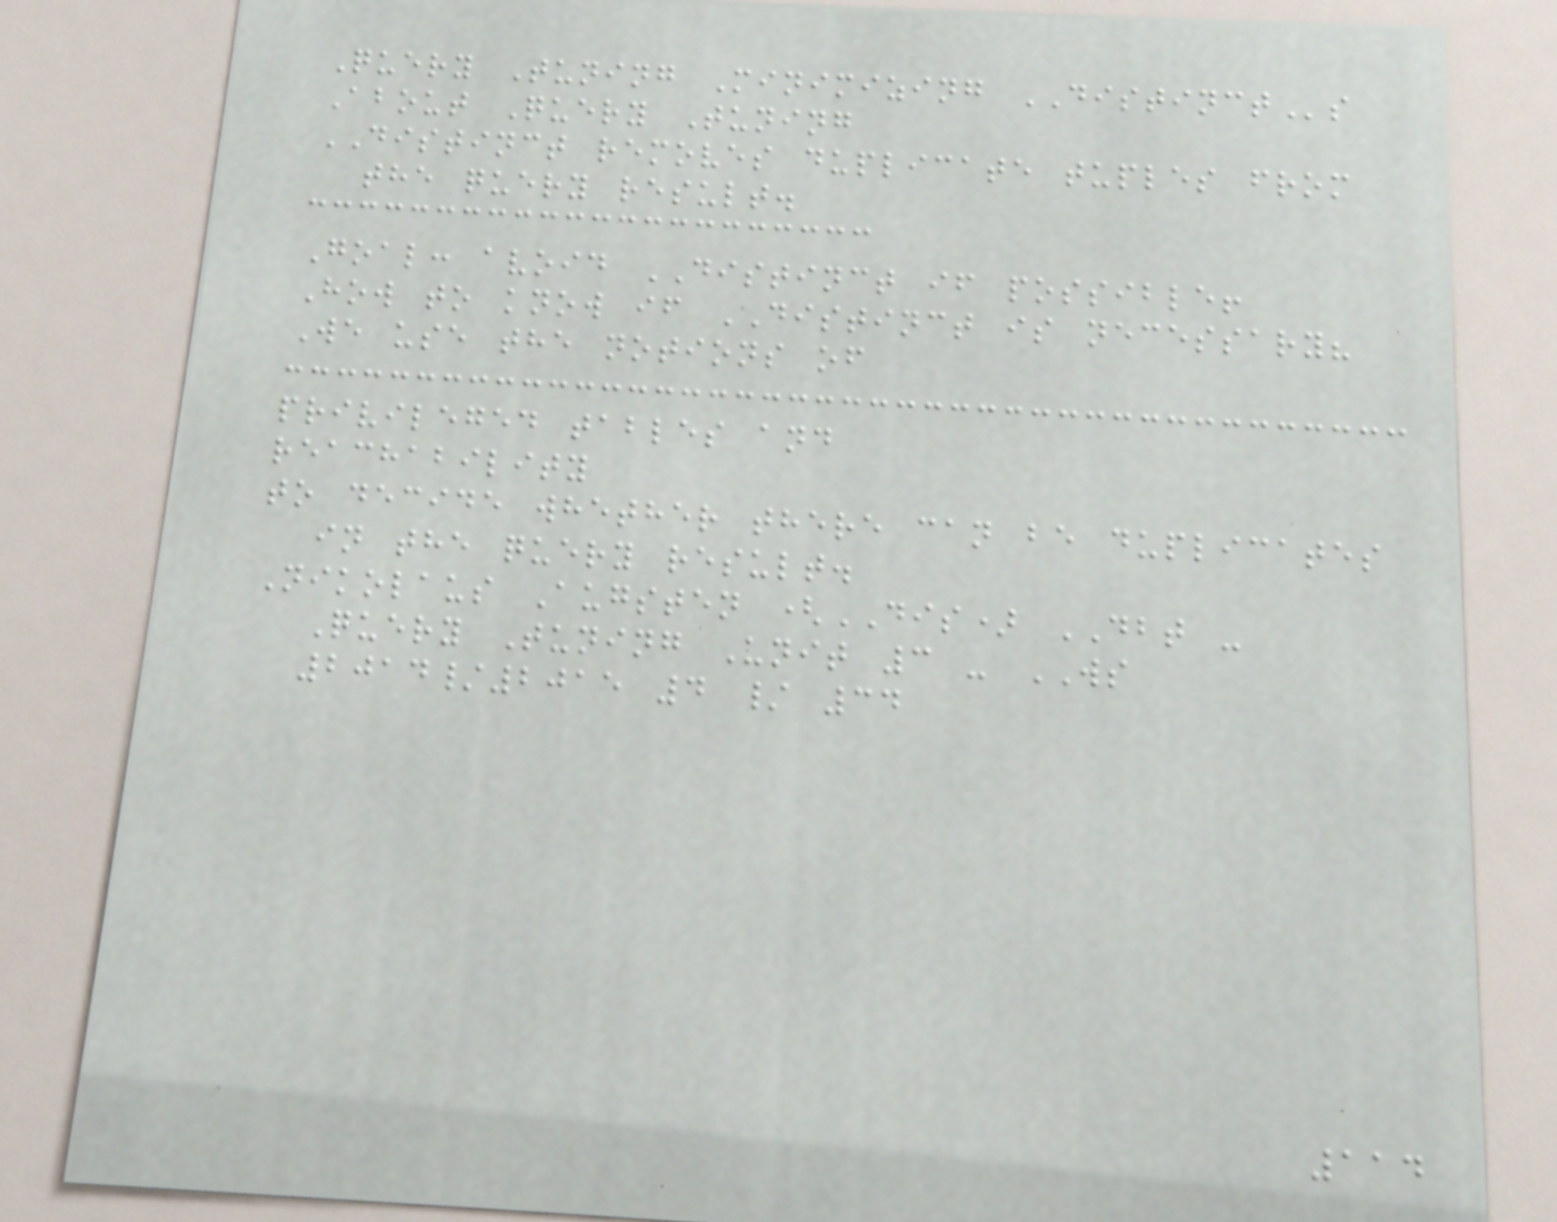Query Tuning Minimizing DISTINCTs
About Query Tuning
DISTINCT removes duplicate tuples from
the query result.
Goal: avoid DISTINCT if possible!
How to know if DISTINCT is necessary?
We use the notions of
privileged tables and
reachability
to decide whether there can be duplicates
in the query result.
Nikolaus Augsten (DIS) DBT -
Query Tuning Unit 3 - WS
2014/2015 4 / 34
114
